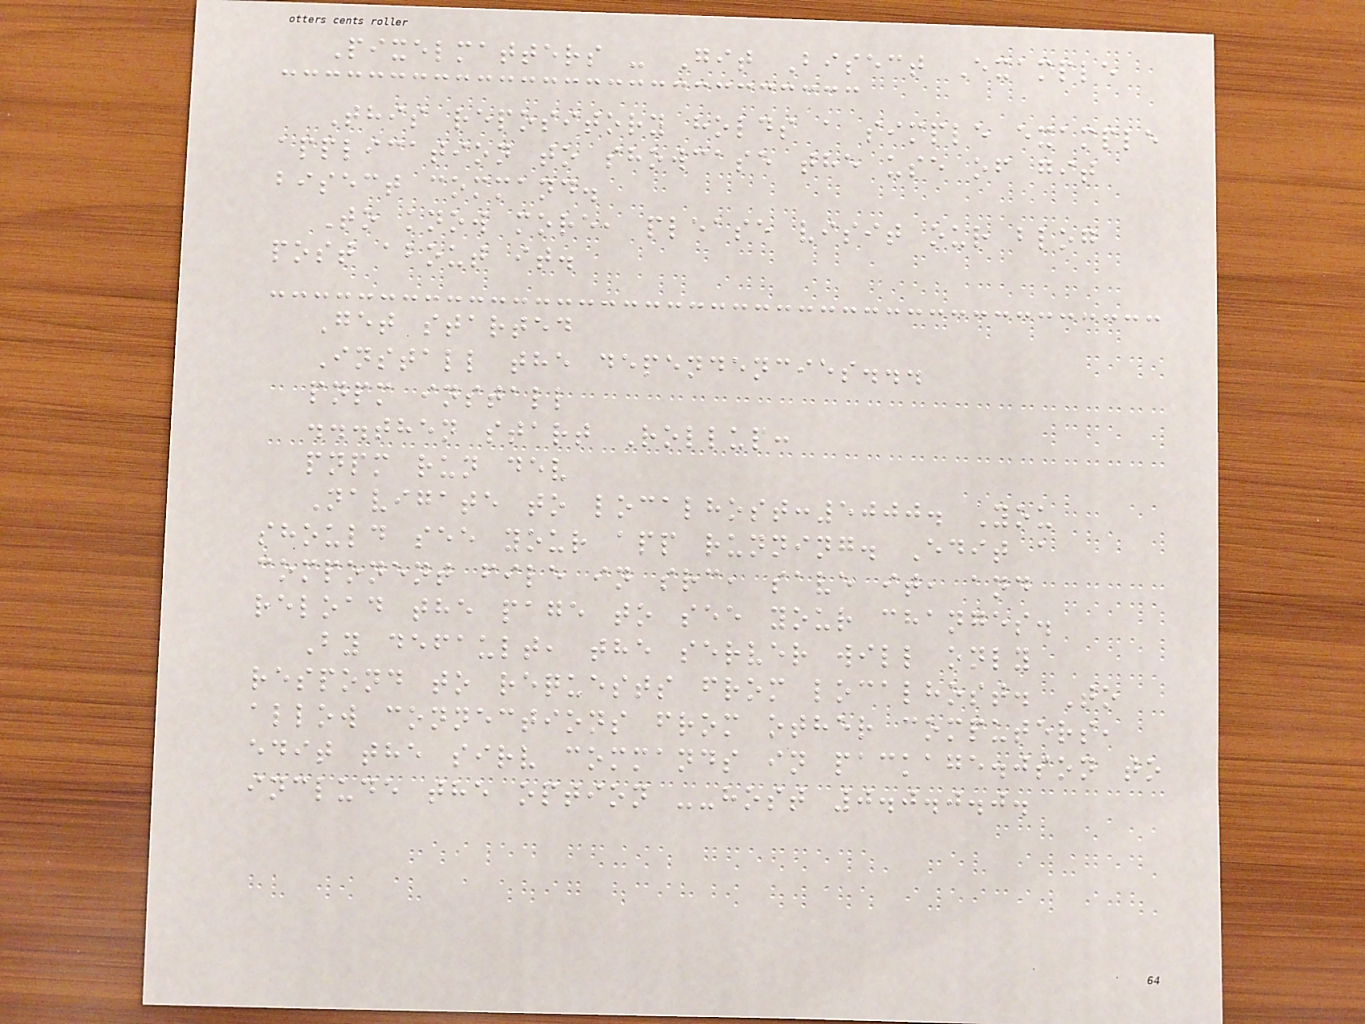Pixelmatters - Git Bisect Example
This repository holds a simple example
application to showcase the use of git
bisect command.
To know more, please visit our blog
post about it.
Get started
Install the dependencies...
pnpm install
...then start Rollup:
pnpm run dev
Navigate to localhost:5000. You
should see your app running. Edit a
component file in src, save it, and
reload the page to see your changes.
By default, the server will only
respond to requests from localhost. To
allow connections from other computers,
edit the sirv commands in package.json to
include the option --host 0.0.0.0.
